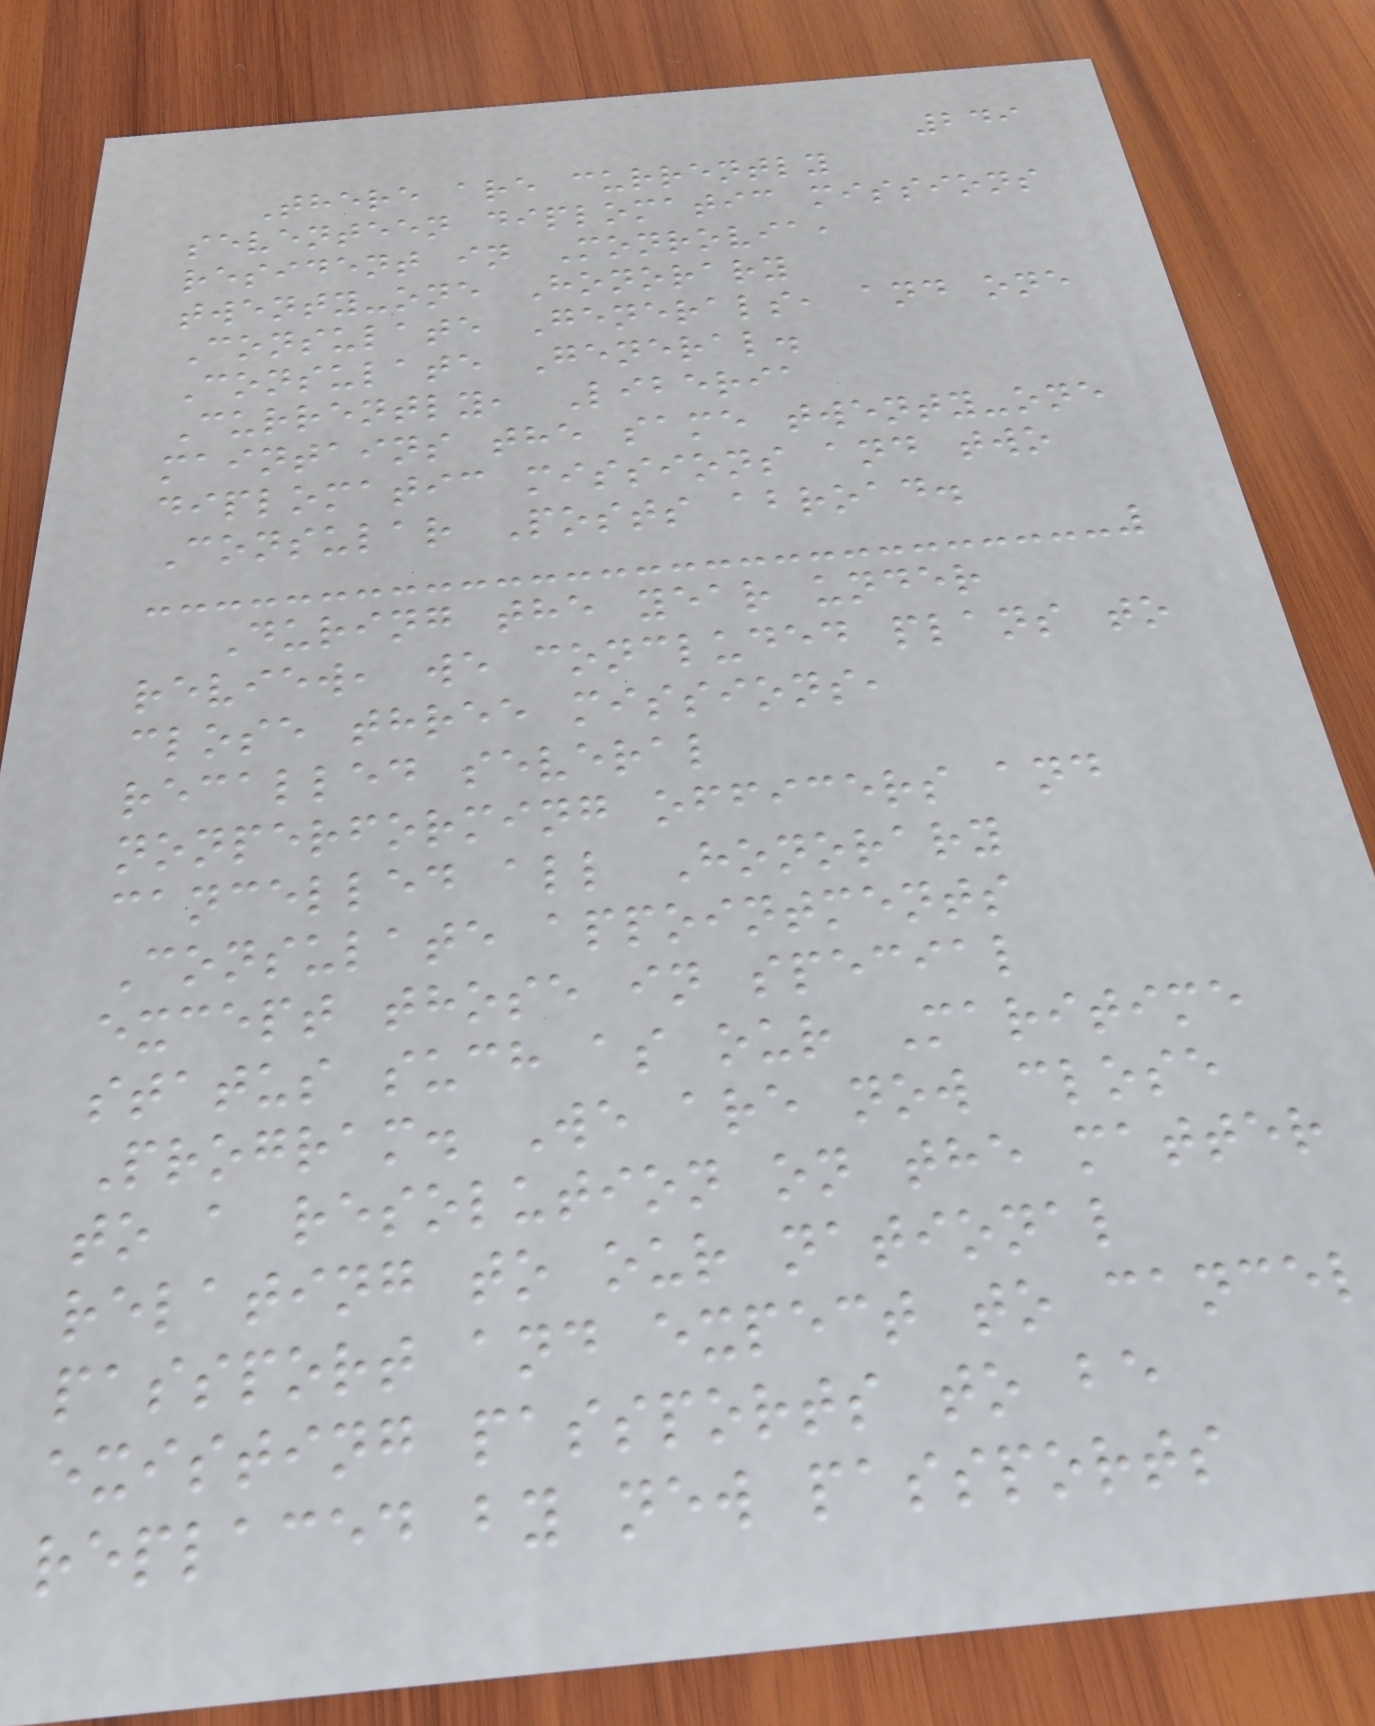249
There are currently
seventeen diplomatic missions
resident in Monrovia,
twenty-one Honorary
Consulate Generals, and one
Consulate General.
Currently, Liberia
maintains the same twenty-one
diplomatic missions and two
Consular Posts abroad.
During the year under
review, we concluded plans to
close three missions,
recalled several
nonperforming officers and
cancelled all Honorary
Consulate appointments
except those in special
status such as our Maritime
Program. We are now close
to a resolution on the matter
relating to our national
passport and expect to cancel
existing passports to be
replaced by new passports
